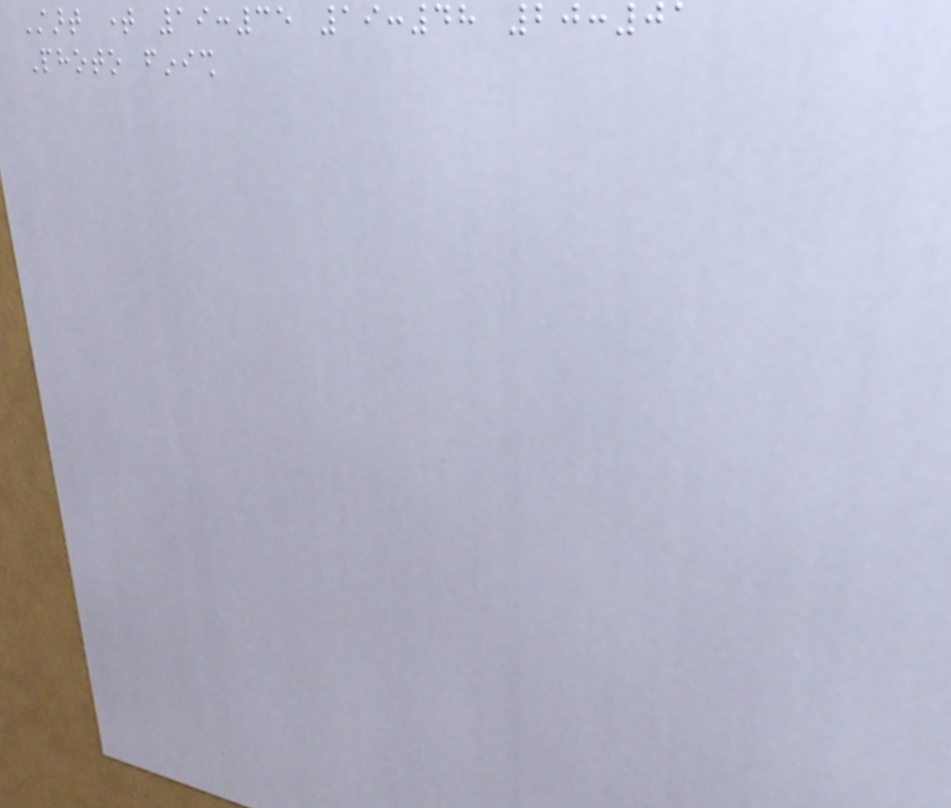Start time 19:35 19:48 20:01
Photo finish
